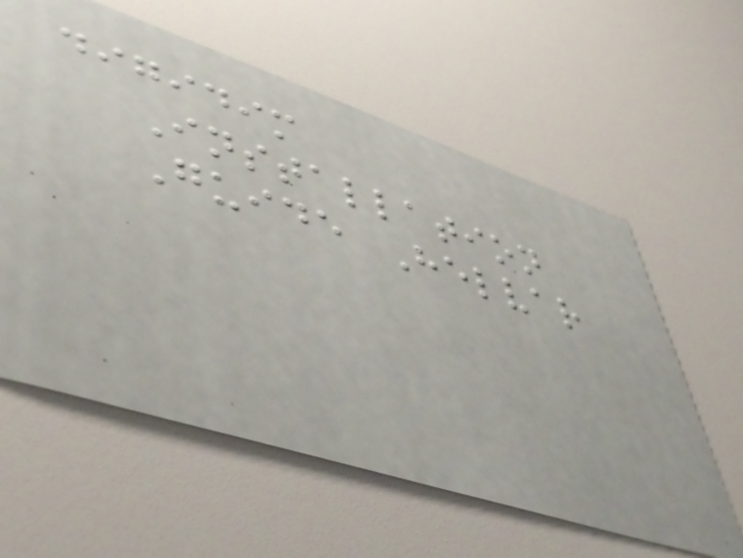digidim
Installation
Guide Helvar
